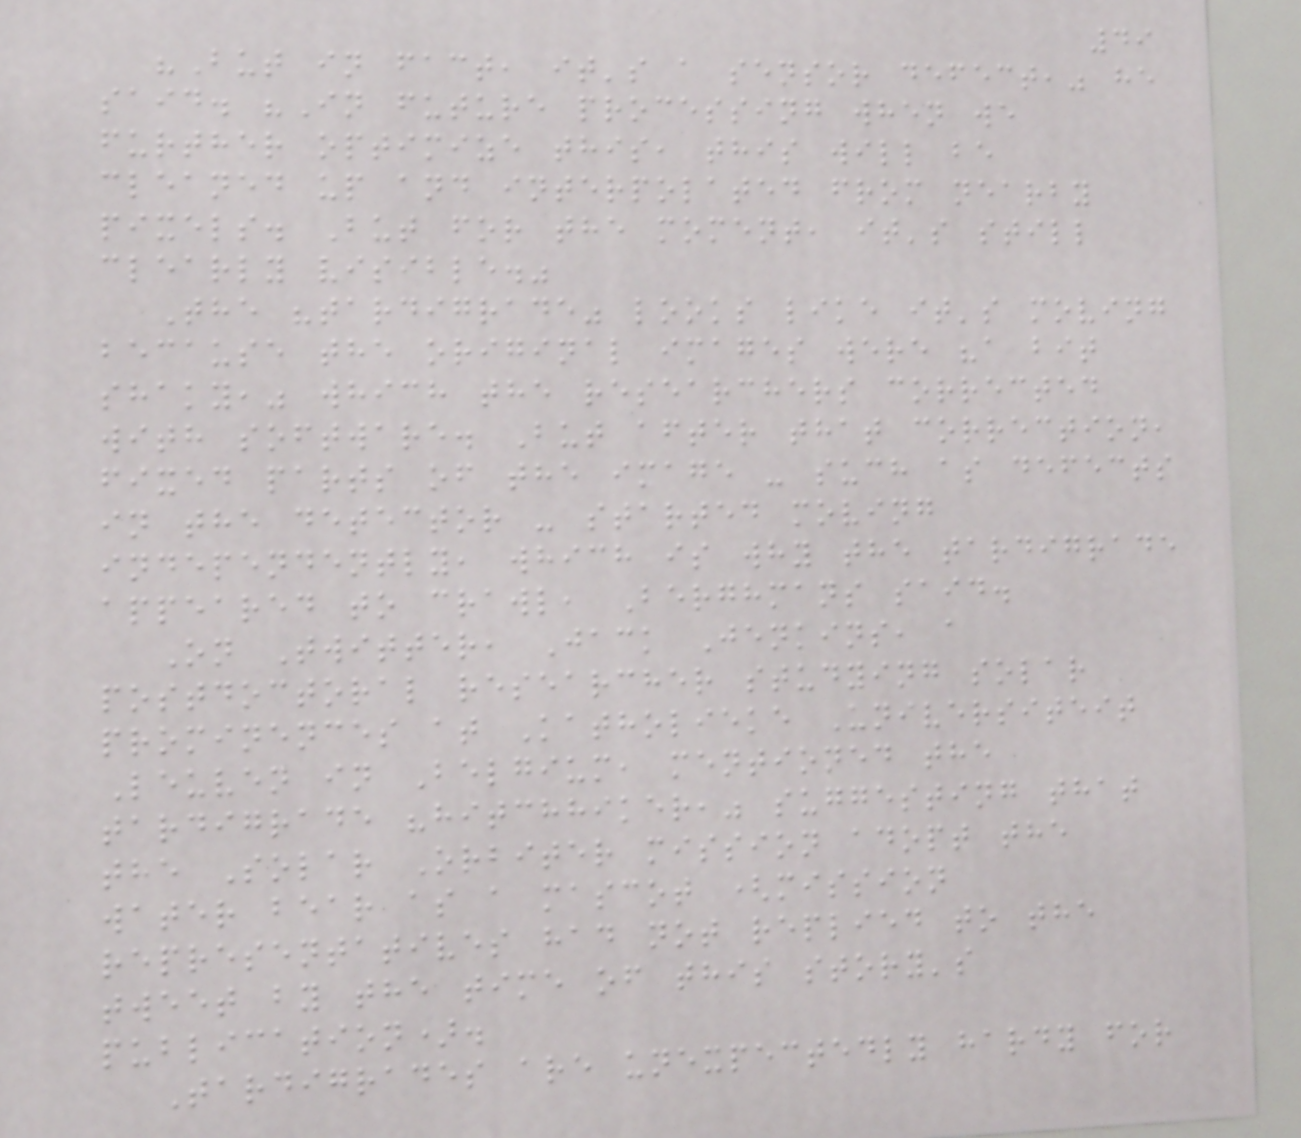49
"But in fact, it's a sensor defect," he
said. "In future processing when we
further optimize this, this will be
cleaned up and interpolated from nearby
pixels. But for the moment, it's still
clearly visible."
The "tardigrade" looks like it's moving
because the original images were "a bit
shaky," which the researchers corrected
with software. But after that correction,
fixed parts of the image - such as defects
in the detector - started moving
independently, which is why the tardigrade
appeared to crawl, Berghmans said.
On Twitter, Jack Jenkins, a
postdoctoral researcher studying solar
prominences at Katholieke Universiteit
Leuven in Belgium, mentioned the
tardigrade "hitchhiker," suggesting that
the Solar Orbiter mission adopt the
water bear as a mascot (mission
representatives had not replied to the
tweet by the time of this story's
publication).
Tardigrades are unexpectedly hardy for
